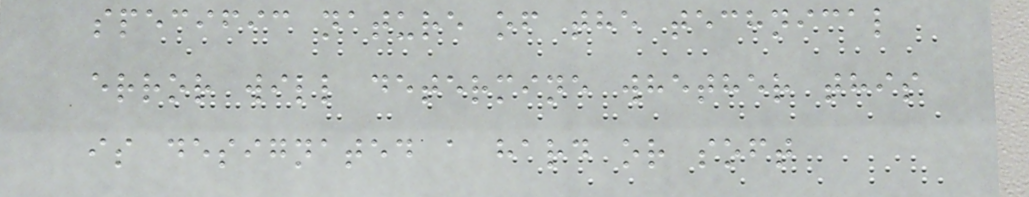specific nature of the technical
error will determine whether this
is designated a hard or soft
